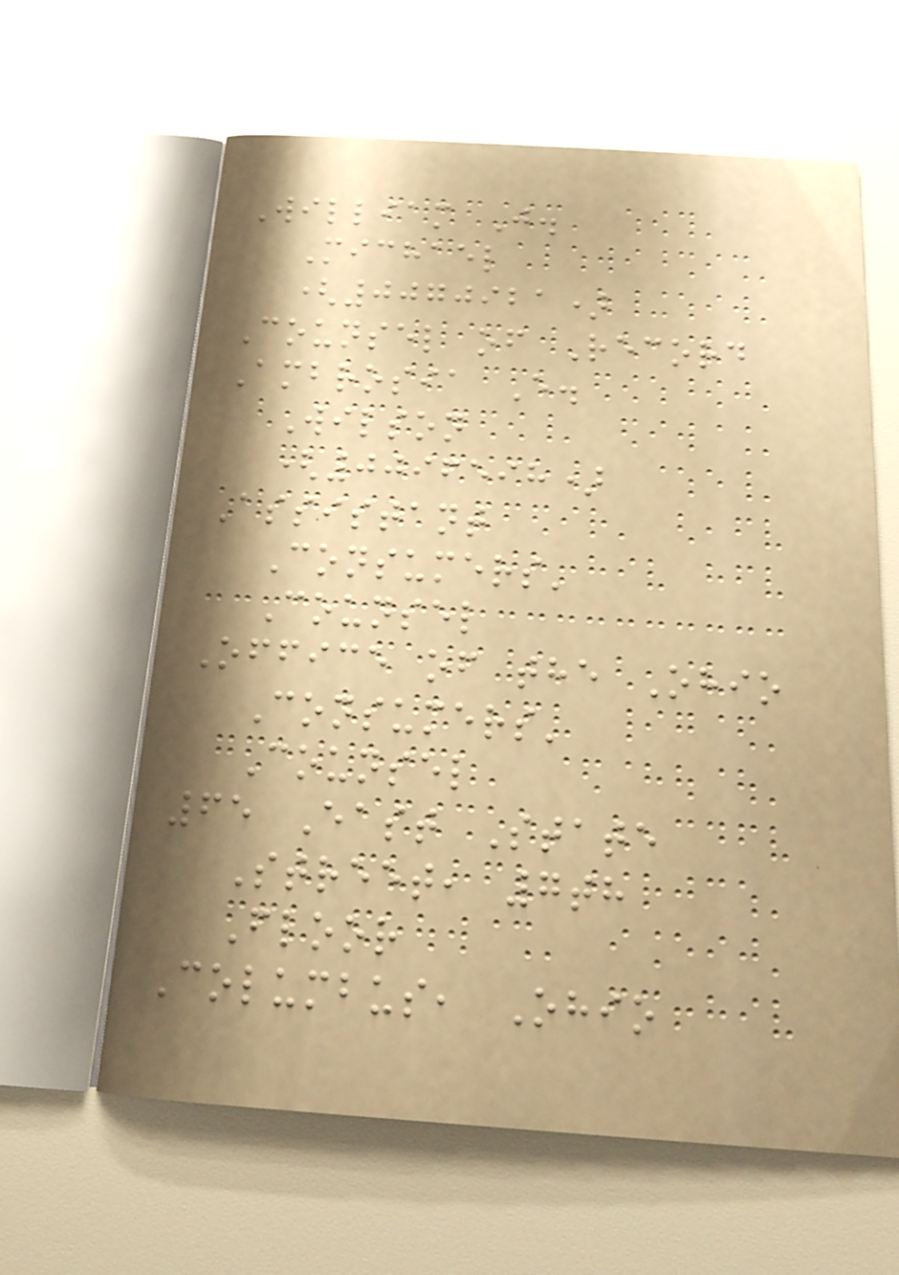William J.
Michael
(0070921)
Counsel of Record
Ambrosia E.
Wilson
(0096598)
Assistant
Consumers'
Counsel
Office of the Ohio
Consumers'
Counsel
65 East State
Street, 7th
Floor
Columbus, Ohio
